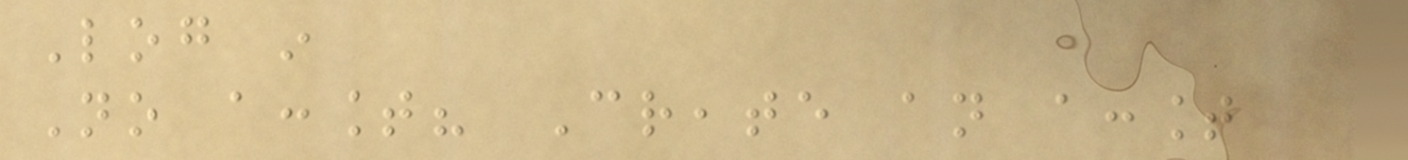Log in
No account? Create an account
